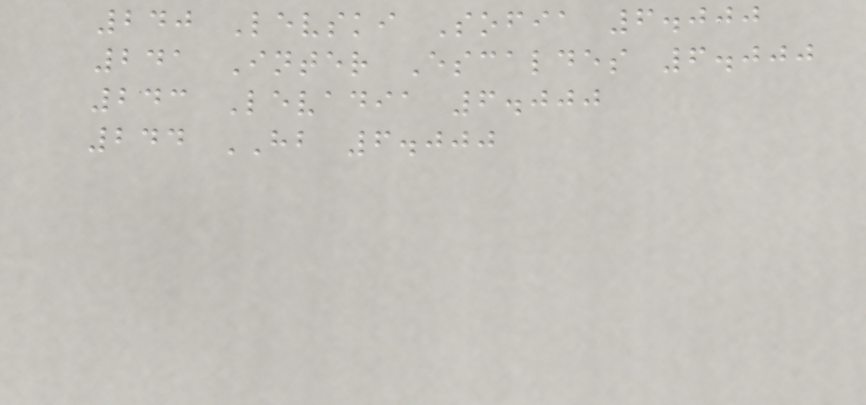240 Levski Sofia 6.000
241 Inter Escaldes 6.000
243 Levadia 6.000
244 HB 6.000
